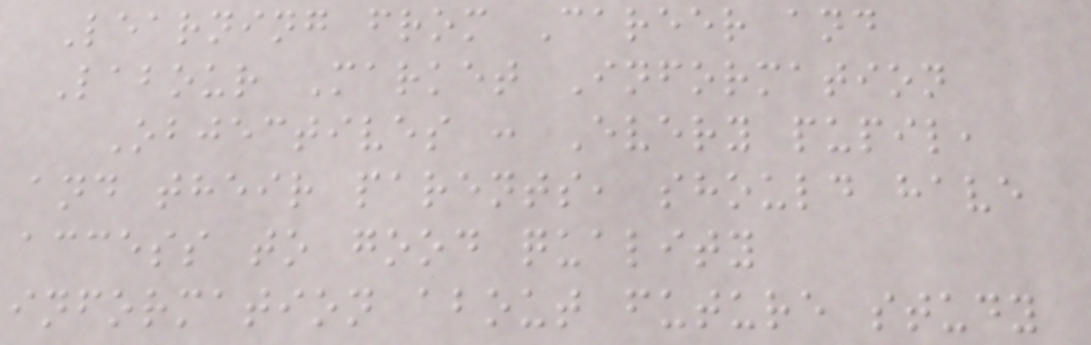Learning from Career and
Labour Market Information
Objectives : Every pupil,
and their parents, should have
access to good quality
information about future study
